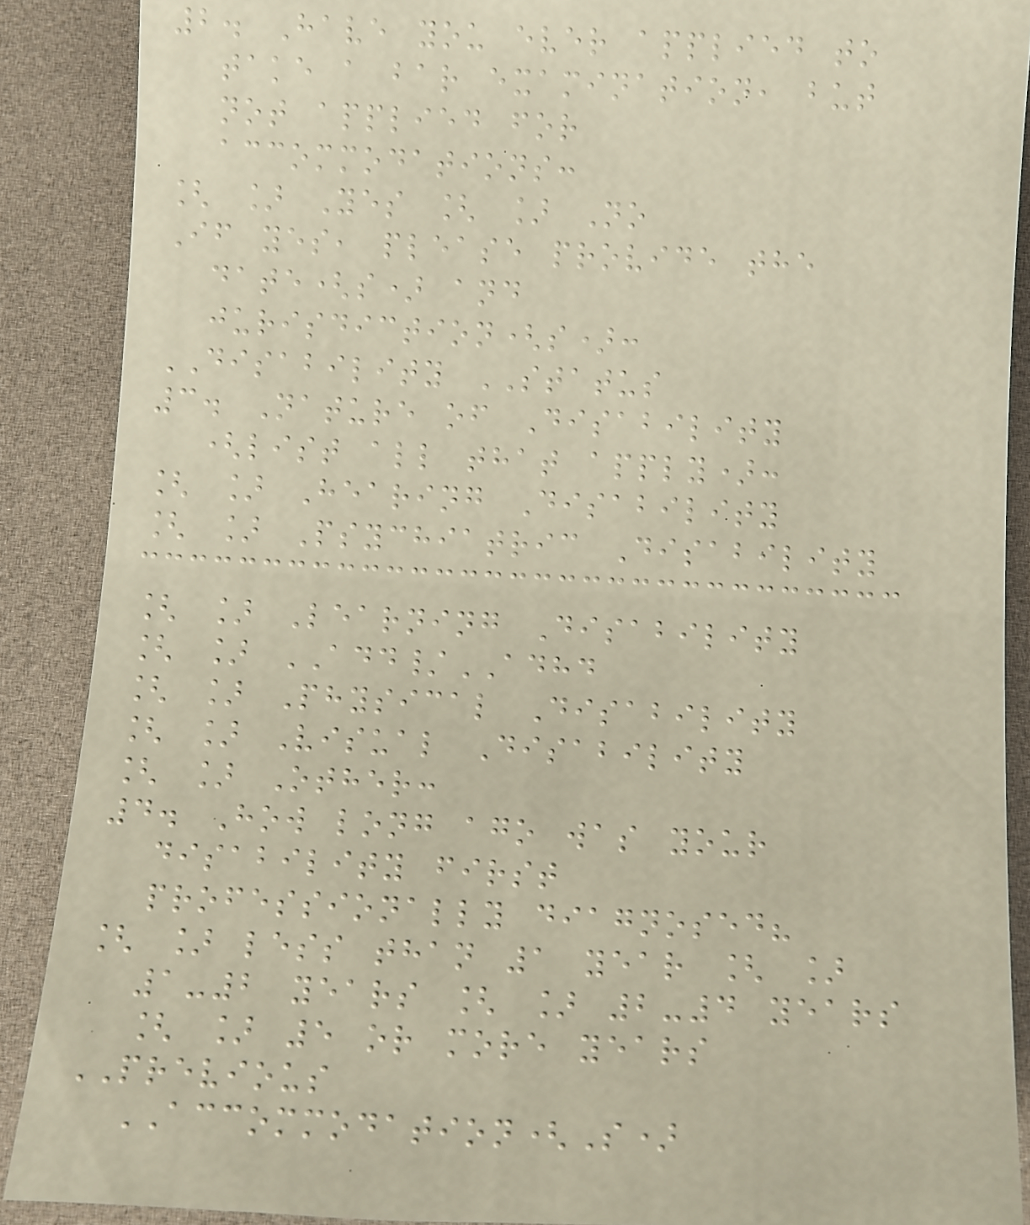2. Have you ever applied to
take a bar examination, but
not applied for
accommodations:
[ ] Yes [ ] No
If yes, please provide the
date(s) and
jurisdiction(s):
DISABILITY STATUS
3. Nature of Disability
(list all that apply):
[ ] Hearing Disability
[ ] Psychiatric Disability
[ ] Learning Disability
[ ] ADD/ADHD
[ ] Physical Disability
[ ] Visual Disability
[ ] Other:
4. How long ago was your
disability first
professionally diagnosed?
[ ] less than 1 year [ ]
1-2 years [ ] 2-4 years
[ ] 5 or more years
PREVIOUS
ACCOMMODATION(S)
